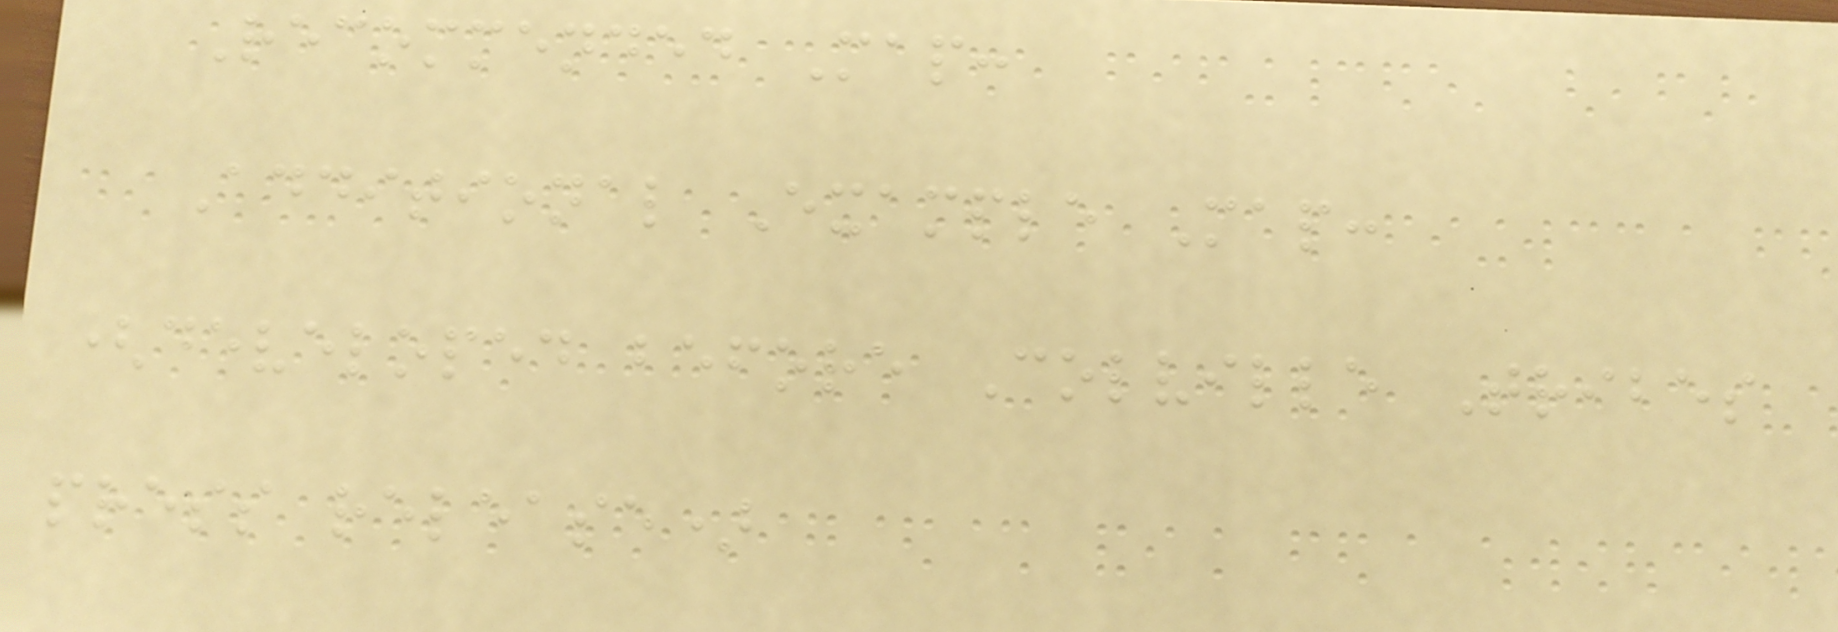Recommended Map:
Additional Example Map:
(developed before Colville Tribes
press release)
